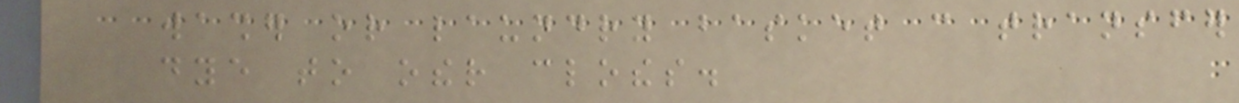washer or laundry basket can transfer
dye to other clothes.
